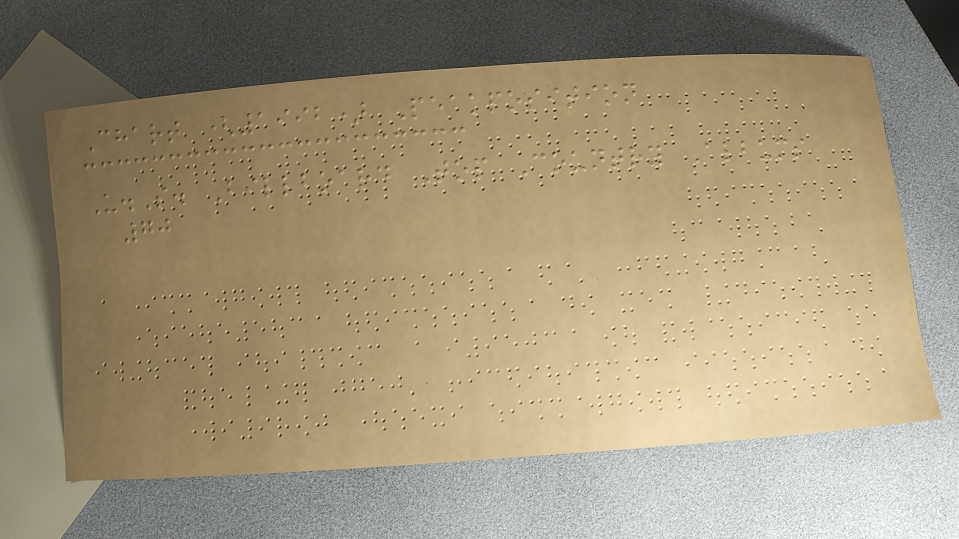Chart (1992) Peakposition
U.S. Billboard Top Country Albums
70
